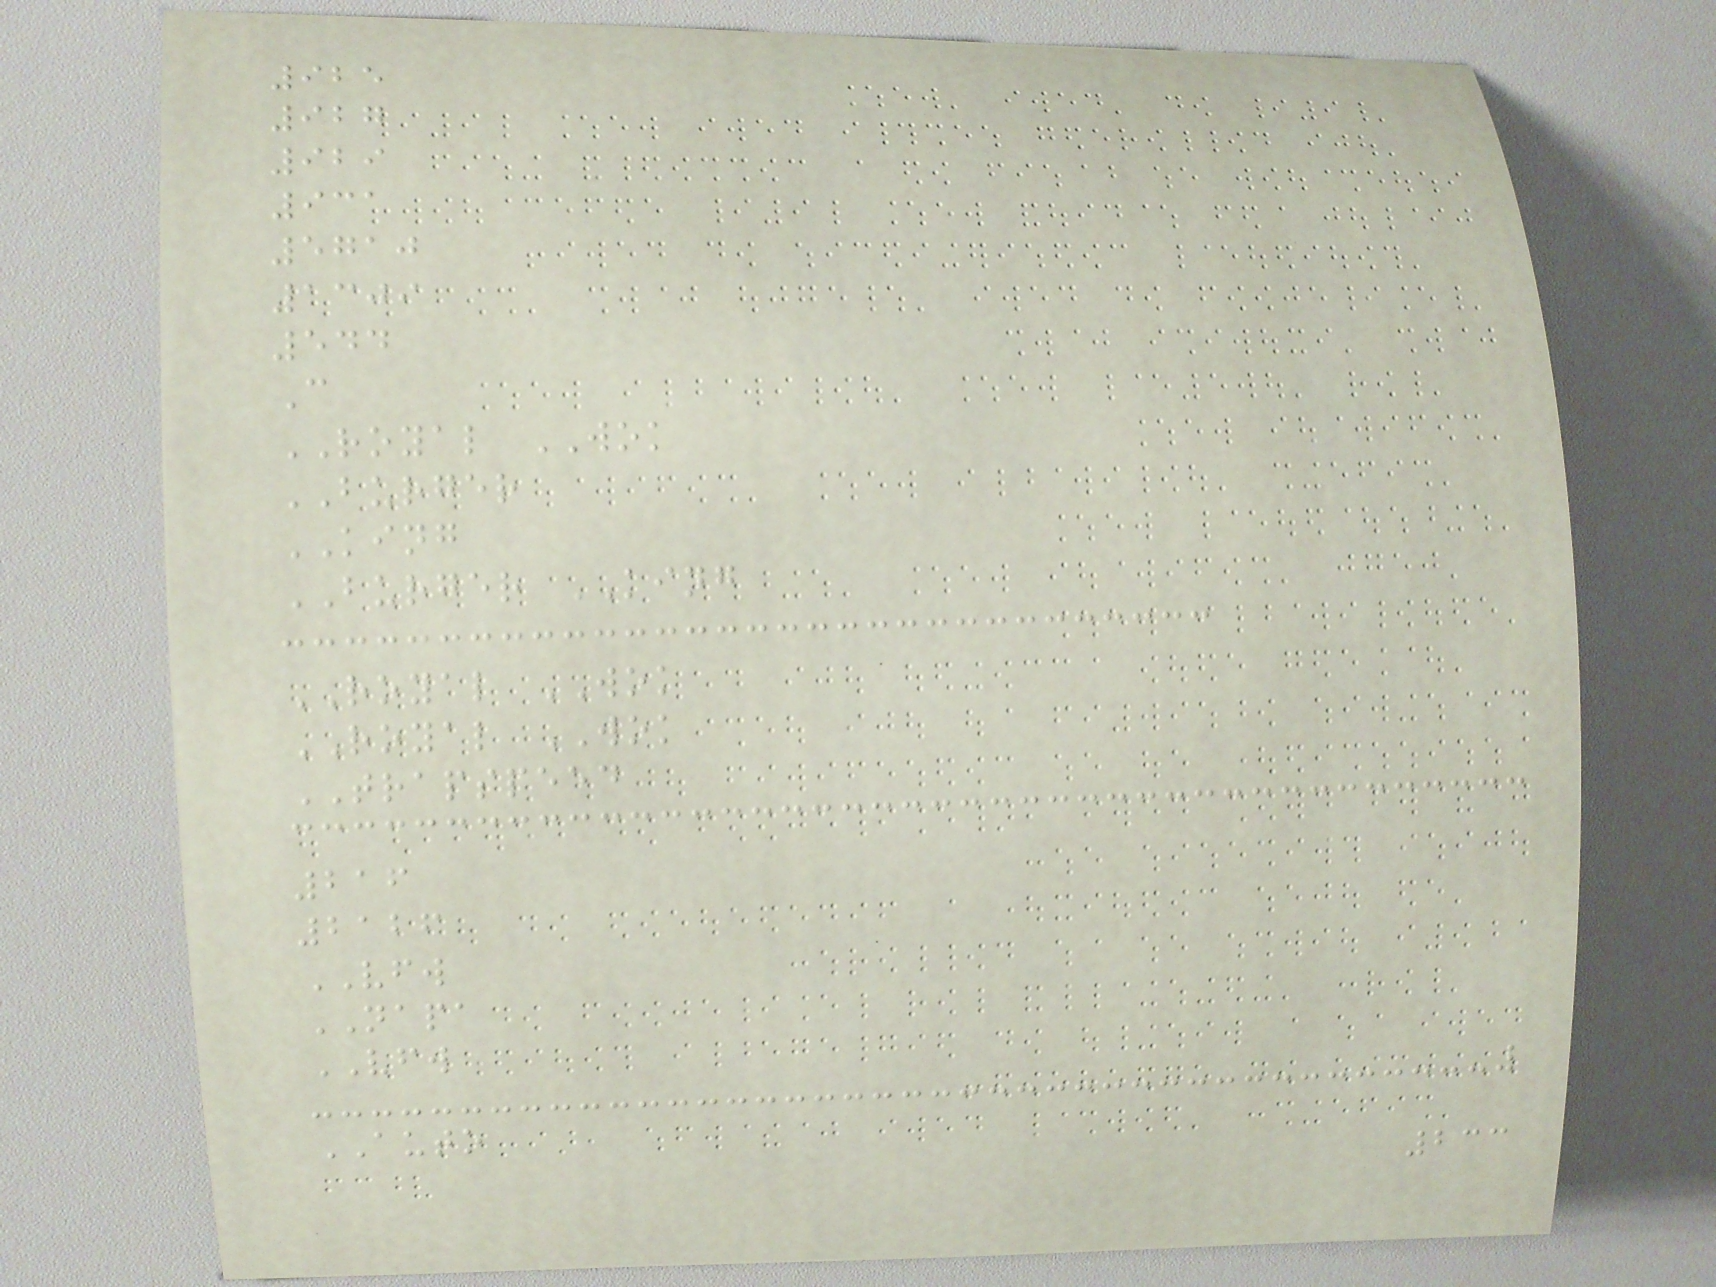925
927
929
931
5710
1309
544
C
ROYAL WOK
BURGER
KING
BURGER KING
ROYAL WOK
ROYAL WOK
TRAPSPEED
216
2126
VFW
NAPA
VFW
AUTO
233
